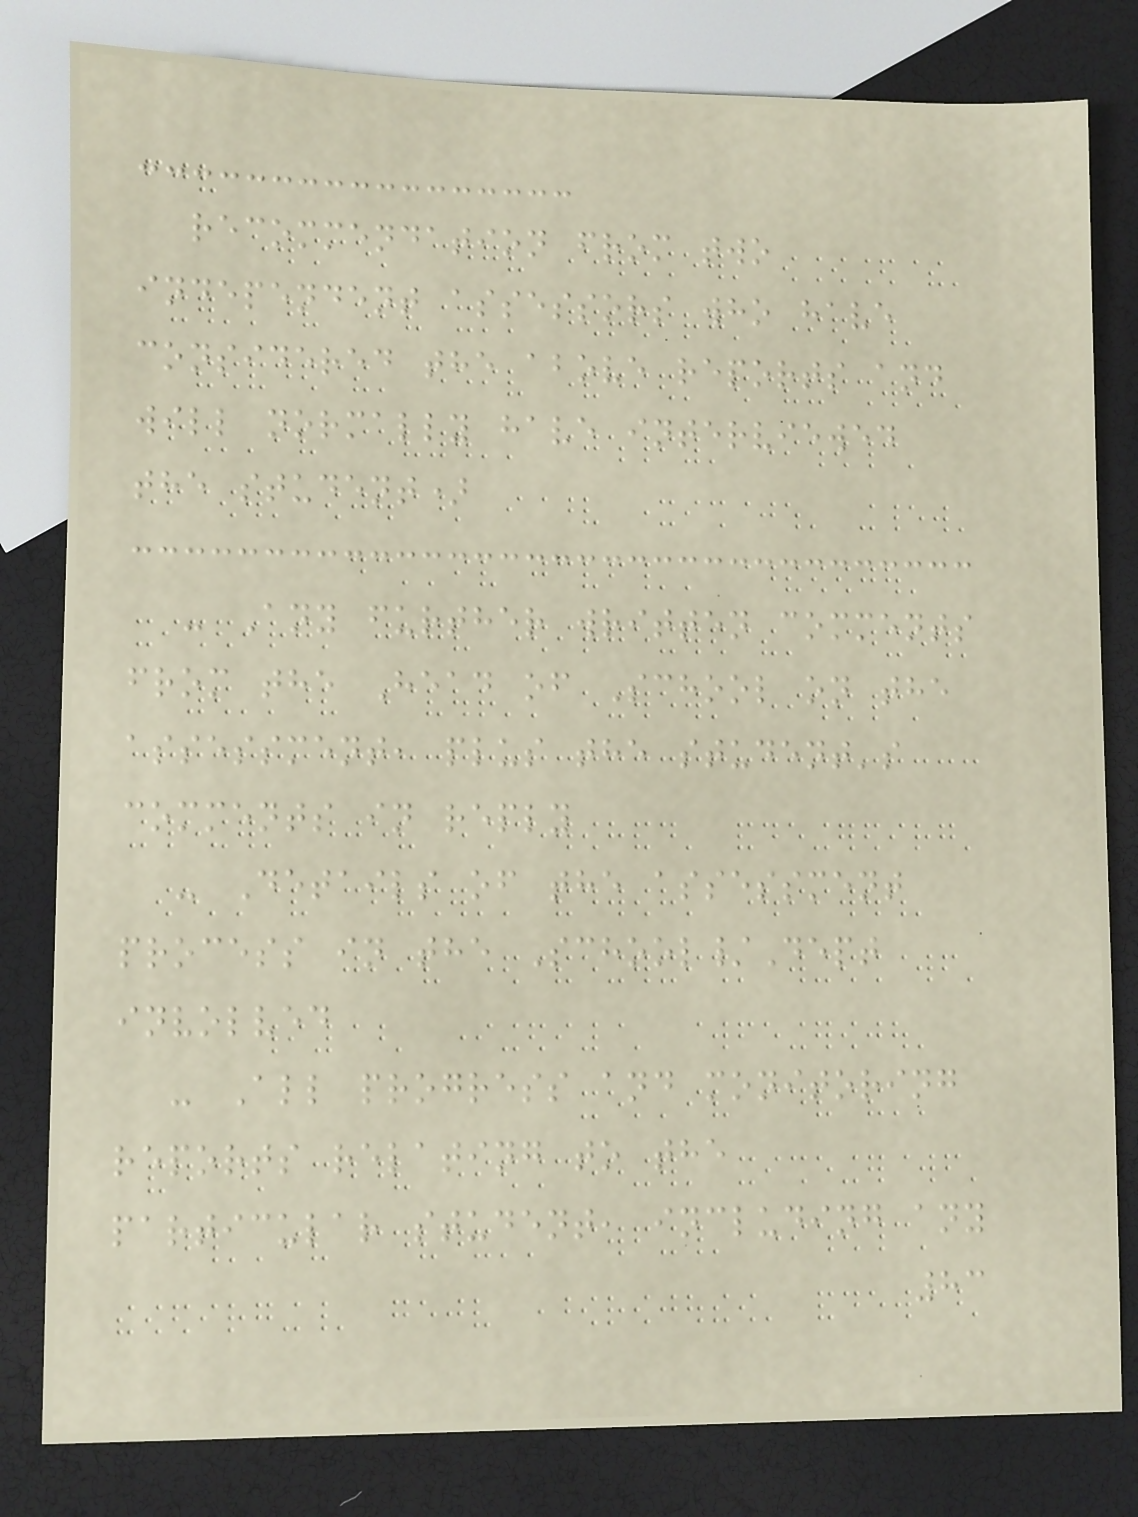recommendation from two
independent assessors who have
considered the above reports and
will normally have interviewed
the student)
- Any further written comments
from the Head of School on the
assessment, plus the student's
comments in reply
- Details of the assessment
process in the School/Dept
involved
- All progress and monitoring
reports relating to the
particular student, including any
83
